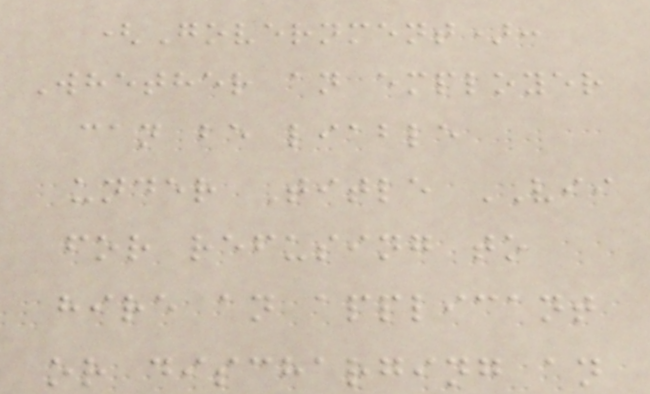(Government):
Whether an employer
can be liable
under Title VII
for refusing to
hire an applicant
or discharging an
